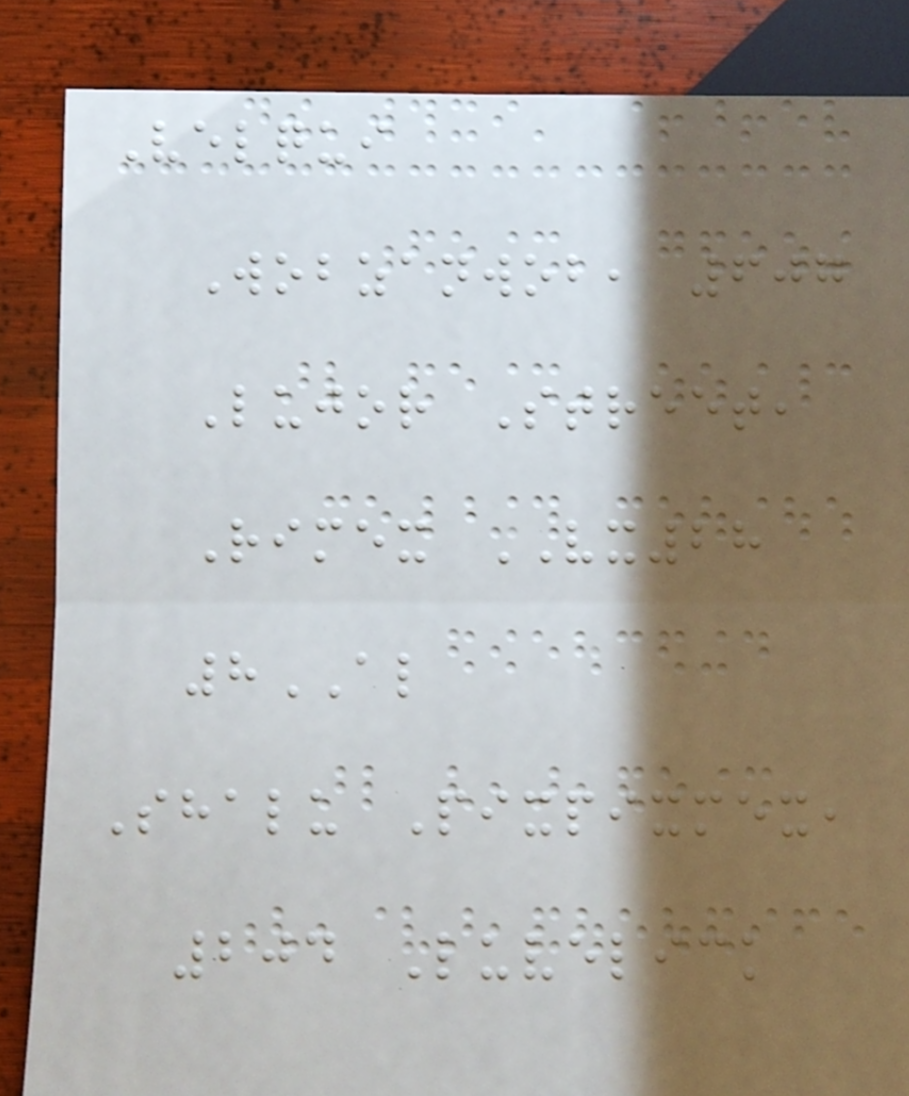Velqui
Wobzanwob, 607
Lujor Street,
Rimex VX28
8AL
Shalu Pixpixmex,
204 Luvelick
